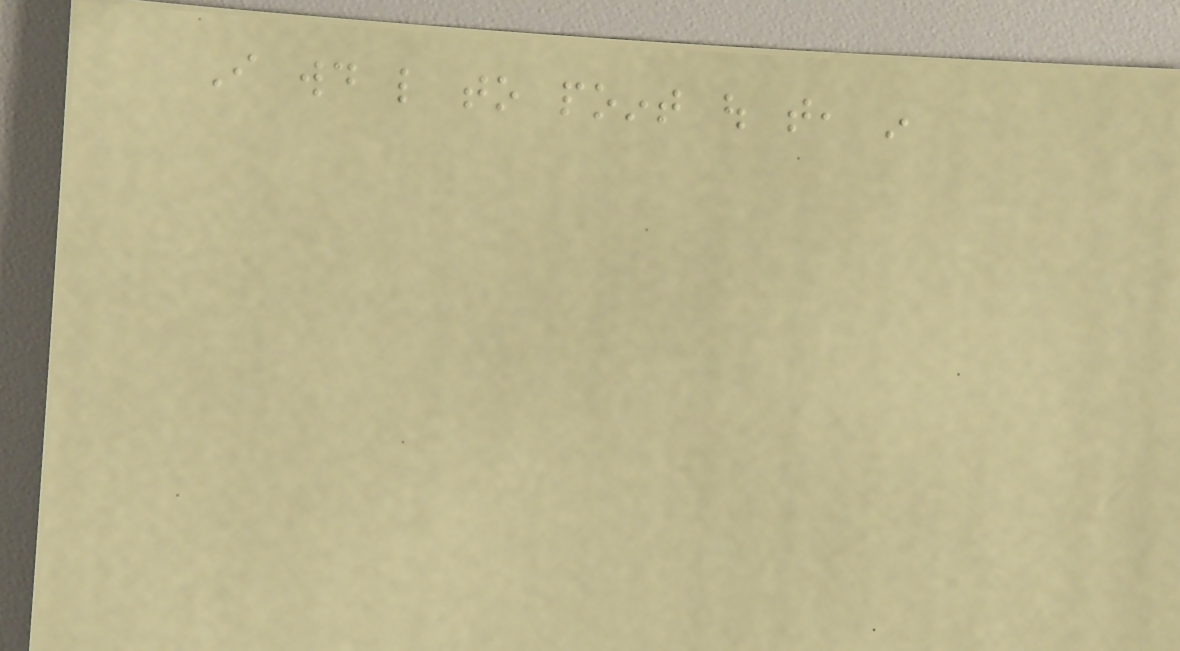I would like to point out that, in
